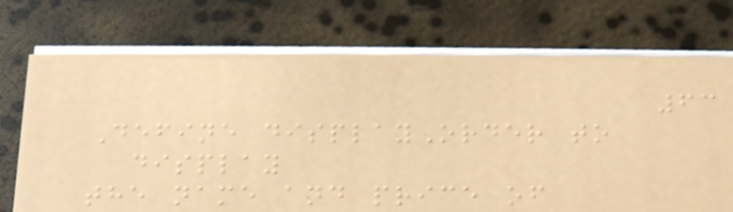63
Define displayOrder to
display
the name and price of
